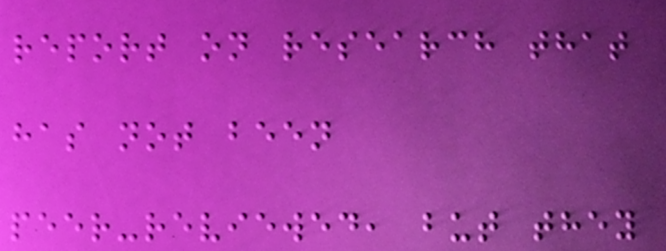report on research that
has not been
peer-reviewed, but they
